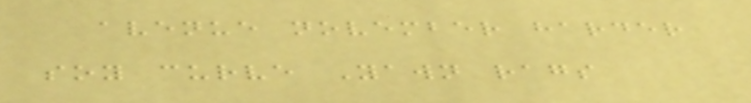avenue november harder
soy curve Yawn rags
